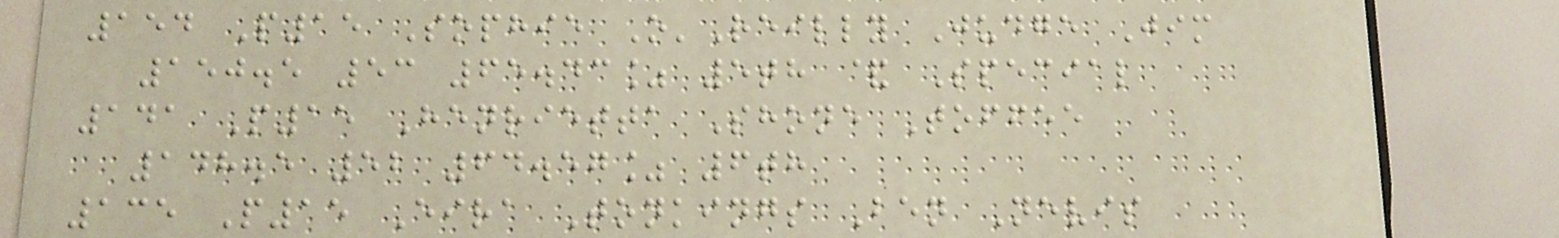154 P15 Sophie O'Reilly Judge Jim
150.5 53 65.43% 5th & Special
141 P15 Henrietta Shone Toffee
148.5 52 64.57% 6th
135 P15 Eira Tonkings Ben Nevis
